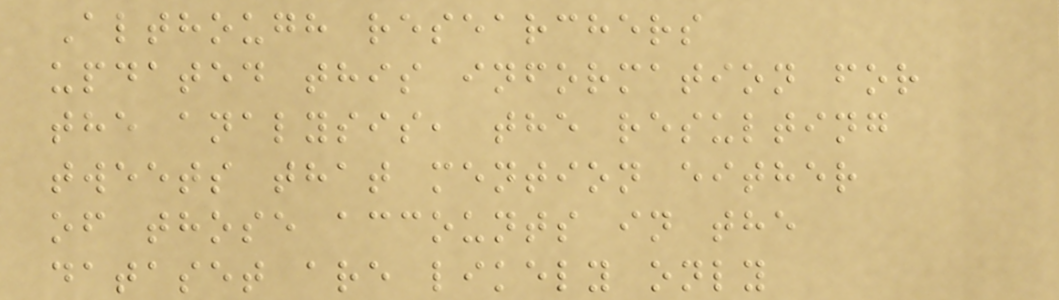Although researchers
updated this information for
the analysis, the resulting
tweets that mention either
of those accounts in the
dataset are likely only
